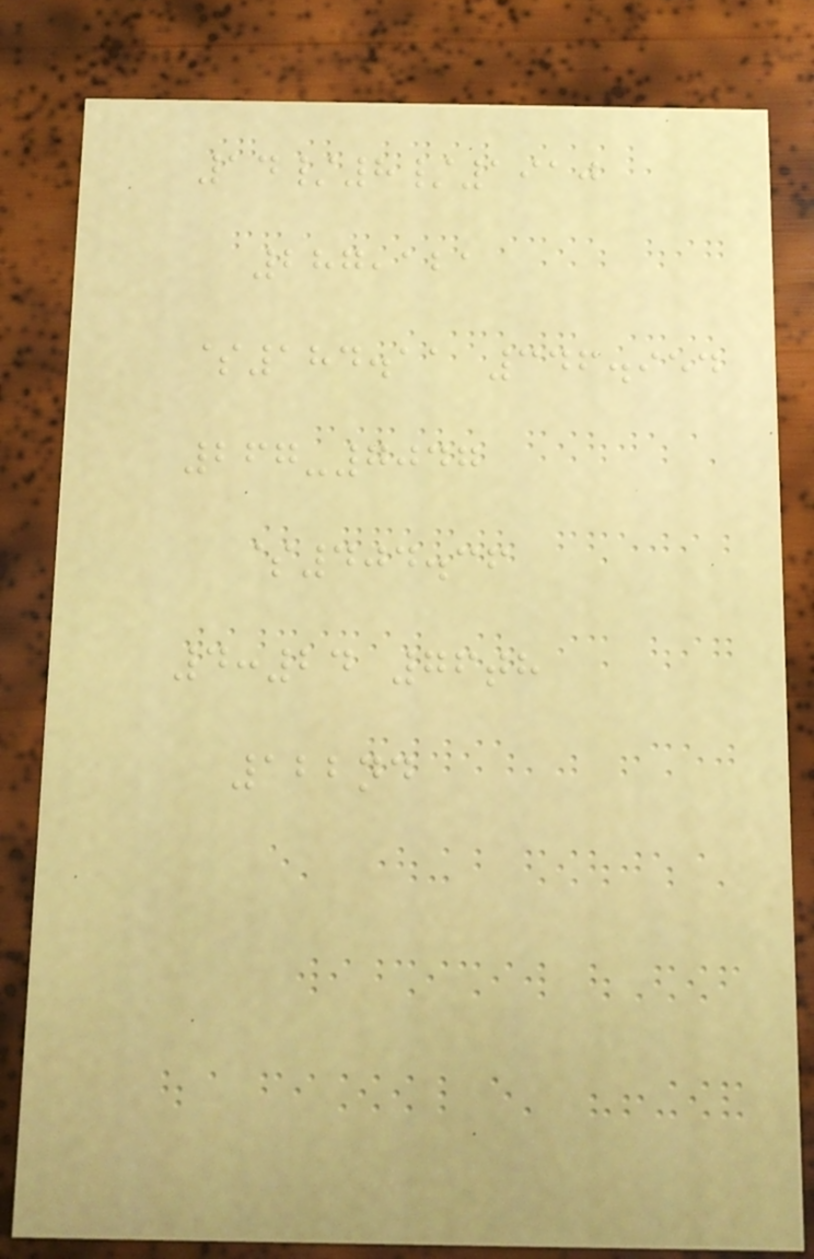14/8/1910
287,121
$184.11 346.954
267-7047
$404.36
4:24 76th
122nd
